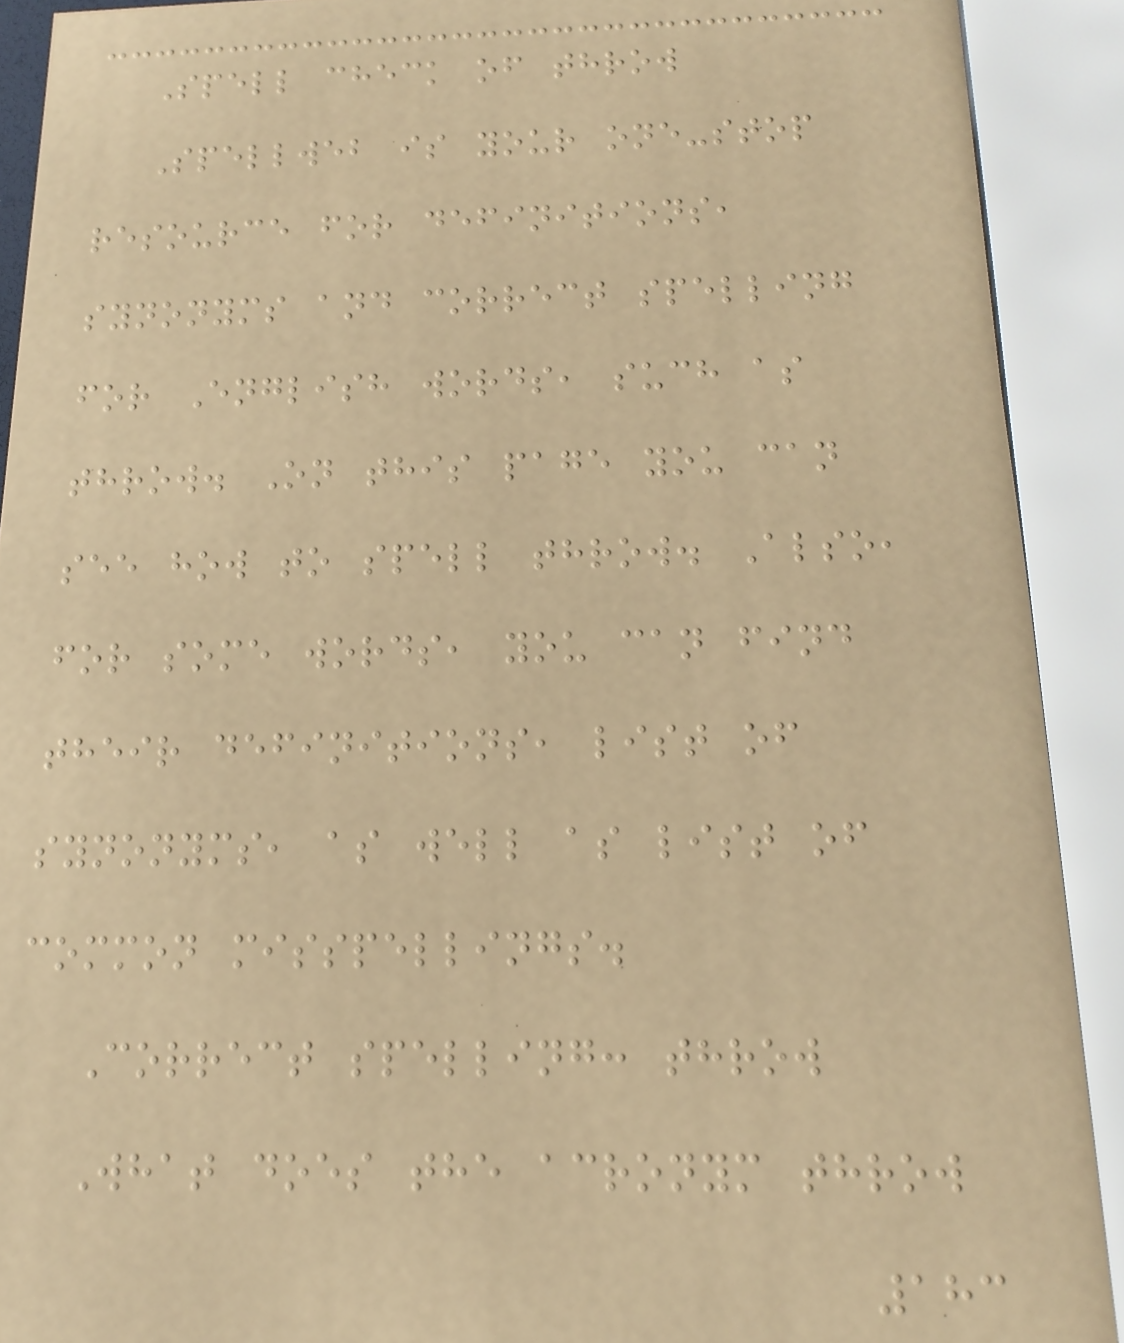Spell check of throw
Spellweb is your one-stop
resource for definitions,
synonyms and correct spelling
for English words, such as
throw. On this page you can
see how to spell throw. Also,
for some words, you can find
their definitions, list of
synonyms, as well as list of
common misspellings.
Correct spelling: throw
What does the acronym throw
183
